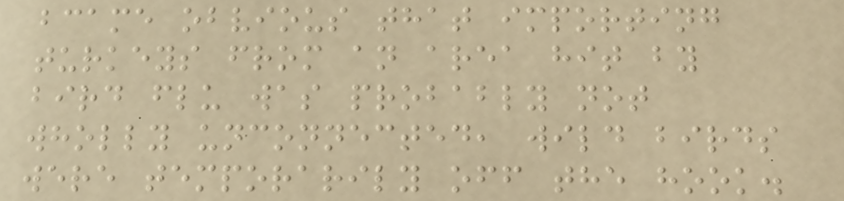bcame obvious that importing
turkeys from an area hit by
bird flu was probably not
wholly unconnected, wild birds
were temporarily off the hook.
